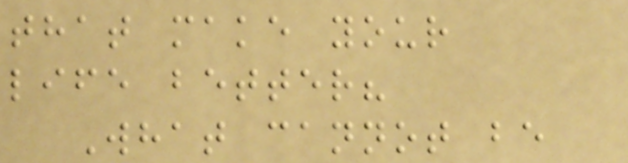that make your
life better?
What cannot be
